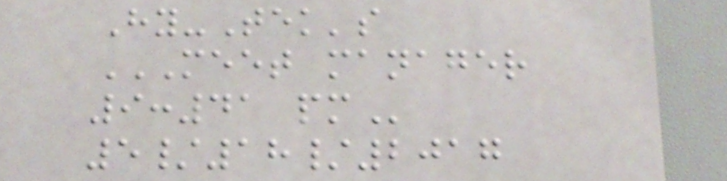Hy-Tek's
MEET MANAGER
9:41 PM
5/18/2017
